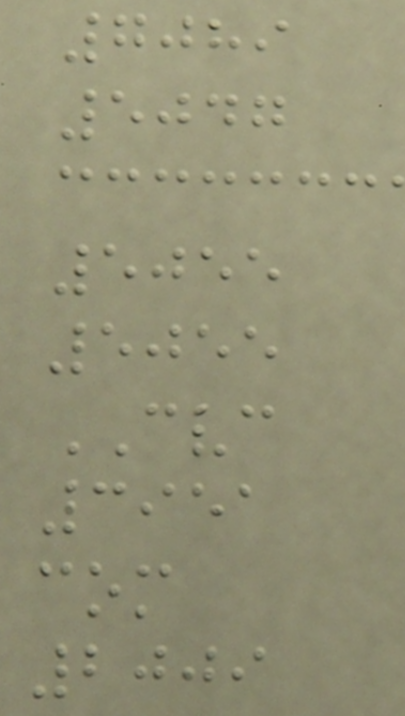7089
5047
5055
5055
CVC
3951
com
2009
